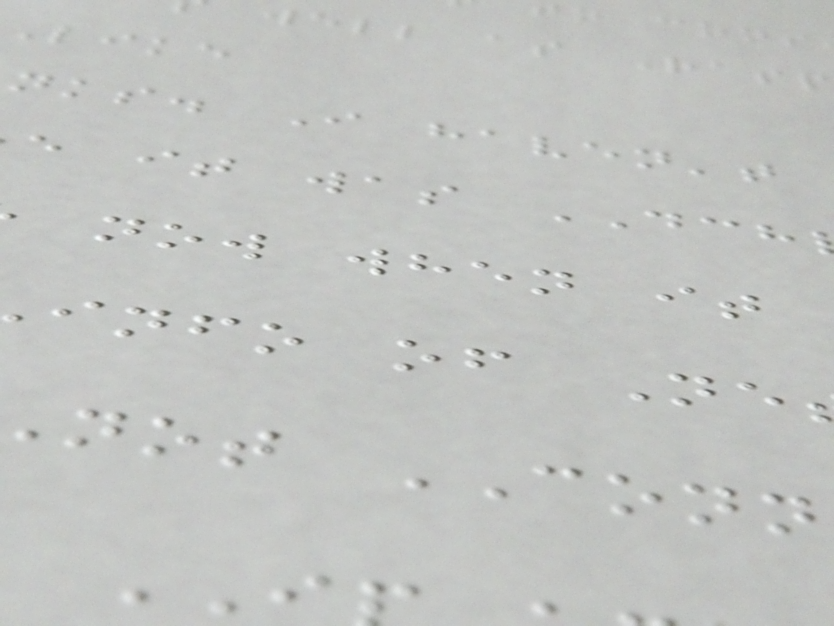well as Rasp
like
nks. I haven't
e it was DCH
now when it
info of Ne
not CONN
